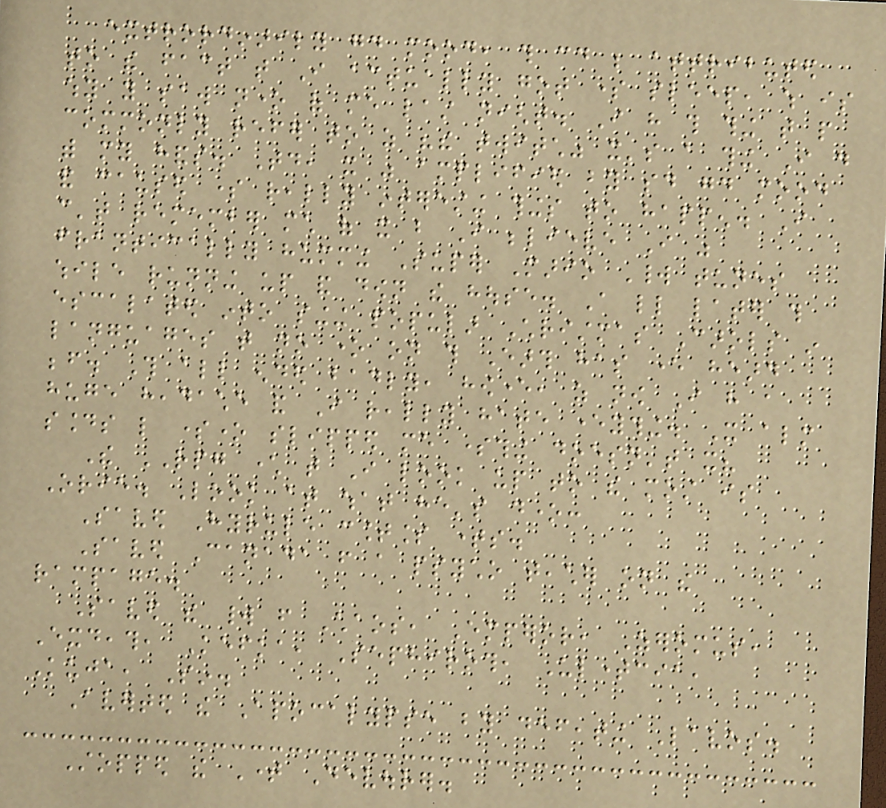extrordinarily good mood, this could be attributed
to the fact that I actually got some sleep, which is
why you saw none of me last night. I have this thing that people
commonly refer to as "the twitch" it's a thing I do
with my hands. Today, it was amplified by said good mood
and caused some really interesting things to happen. I
can't remember much of it but I believe I was
frantically humming Super Mario World tunes
while running up and down the house. A little later this
escalated into singing popular Christmas Carols in
languages that no one on this Earth has ever heard
before. This all ended badly, however, as now I have a
huge headache and I really hate everything. It almost
sounds like someone slipped me something doesn't it?
The RPG character that I look up to the most is
Orie. Look at what he's done:
Saved Hyrule countless times.
Saved Canada from a psycho teacher on the
rampage.
Saved the world from Chaos, Emperor, Zeromus,
Exdeath, Kefka, Sephiroth, Ultimecia,
Kuja, Sin.
Averted the Apocalypse by defeating Lavos.
Stopped the Time Devourer.
